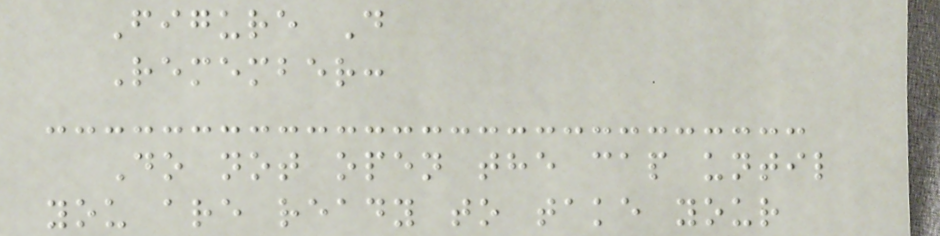Figure D
Remember:
Do not open the cap until
you are ready to take your
